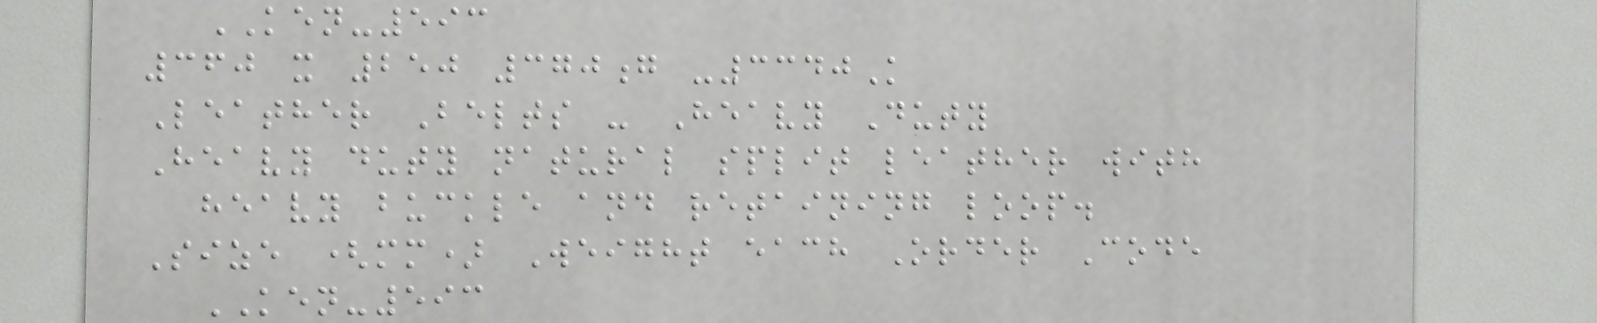KEN-593
360 x 250 370g -3340K
Leather Belts - Heavy Duty
Heavy duty natural split leather with
heavy buckle and retaining loop.
Size (mm) Weight each Order Code
KEN-593
